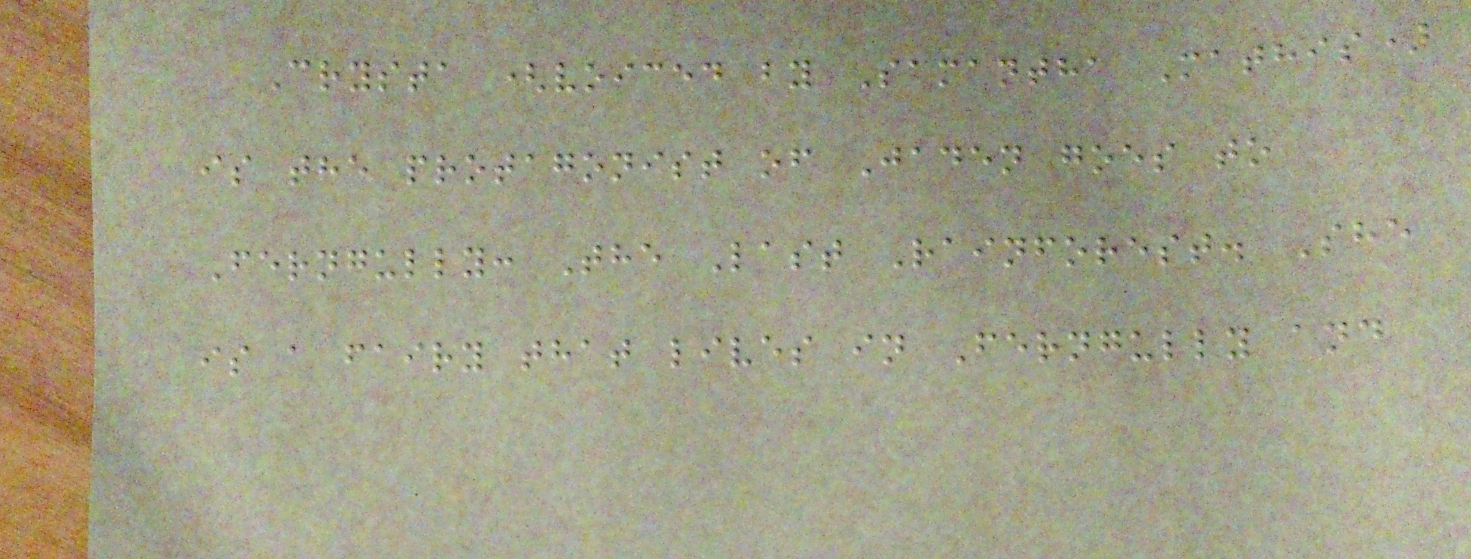Crysta (voiced by Samantha Mathis)
is the protagonist of Jaden goes to
Ferngully: The Last Rainforest. She
is a fairy that lives in Ferngully and
